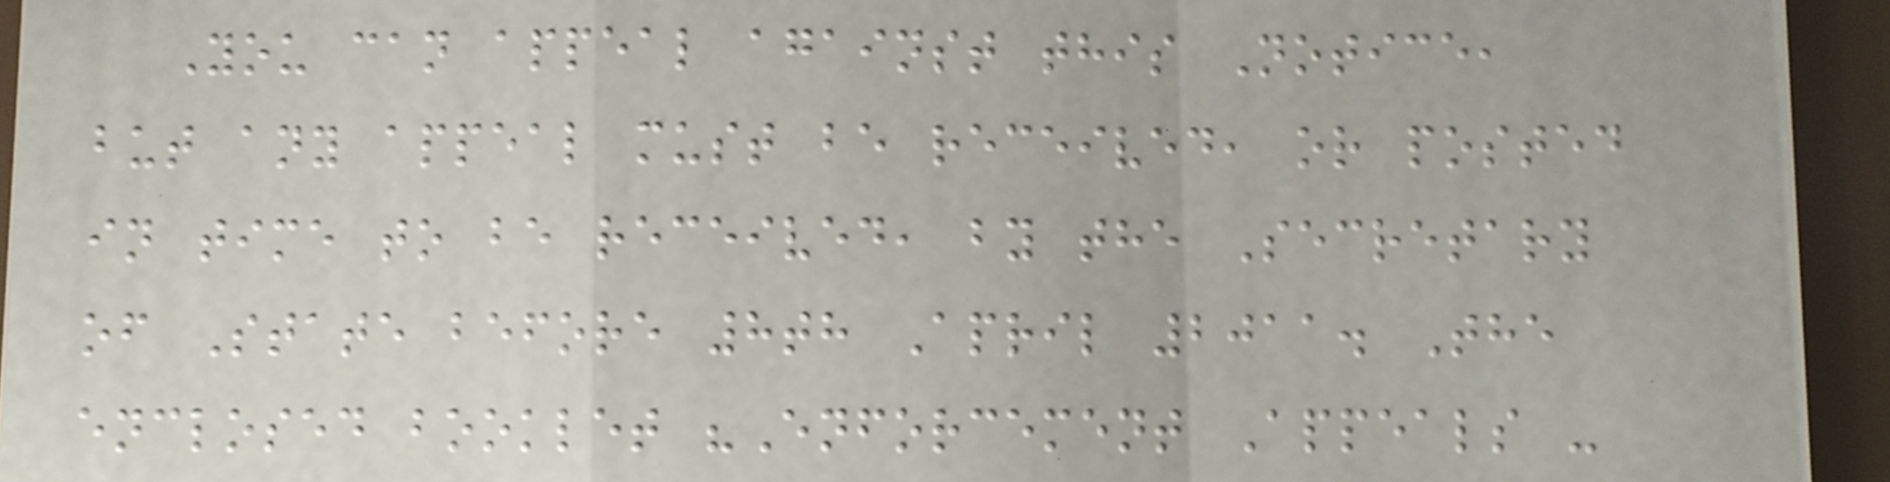You can appeal against this Notice,
but any appeal must be received, or posted
in time to be received, by the Secretary
of State before 8th April 2011. The
enclosed booklet "Enforcement Appeals -
